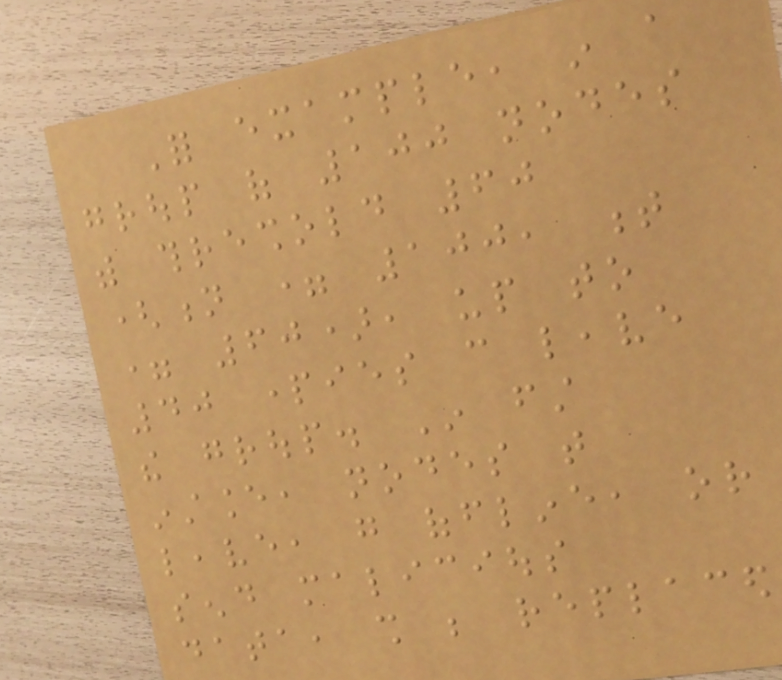For example, in a
group of 100 nodes
with threshold 60
(n = 100, t
= 60), up to
40 parties can leave
the group. In first
instance, nodes that
leave, go offline, or
send malicious
data, shall be replaced
